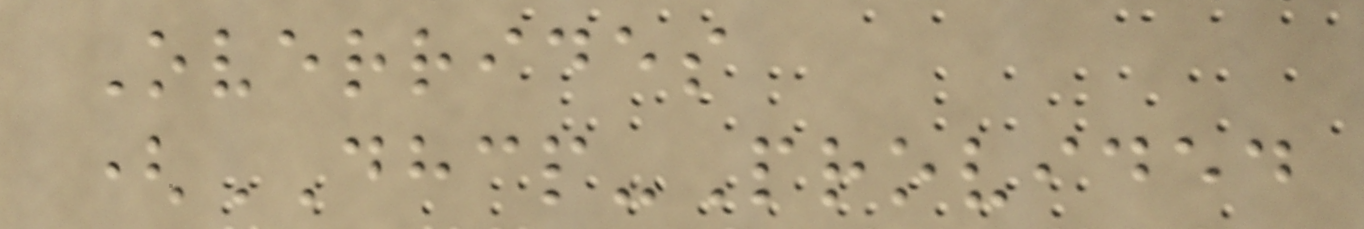Overrides
(DHCP-Provided
